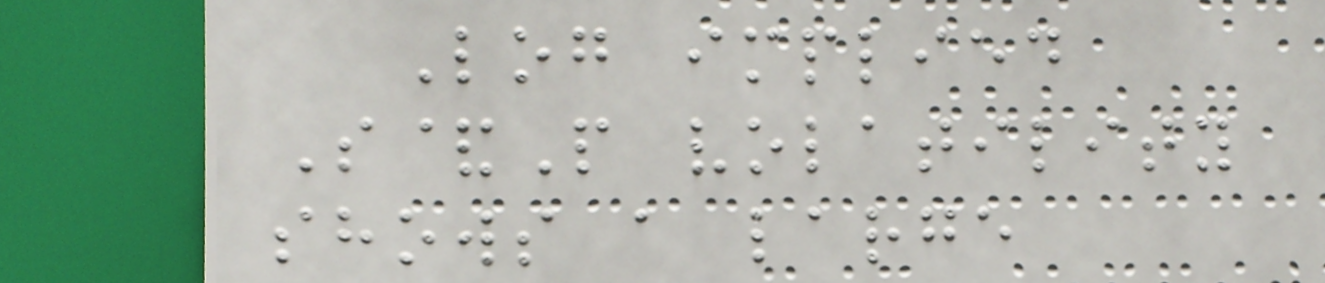Log implied
S&P volatility
shows a large
